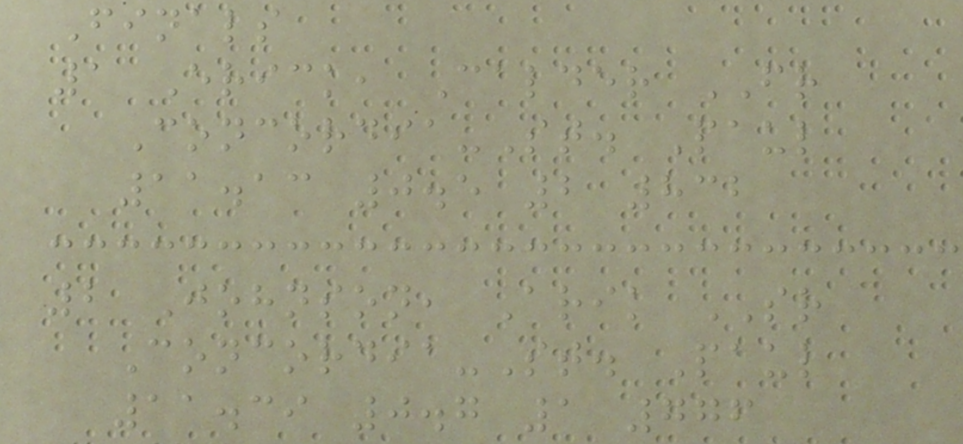Finals
1 Erick, Calder FR
Concordia-St. Paul
11.13 0.5 2 832
2 Johnson, Arik SR
Concordia-St. Paul
11.39 0.7 1 776
